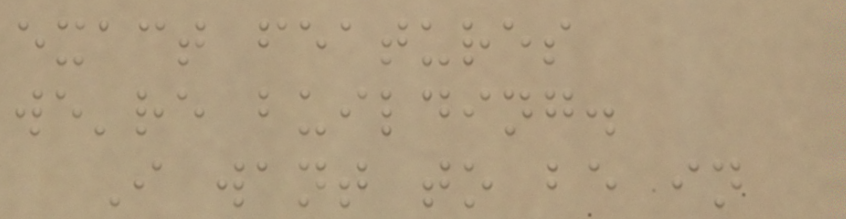exact features
we're building.
I want to be in
